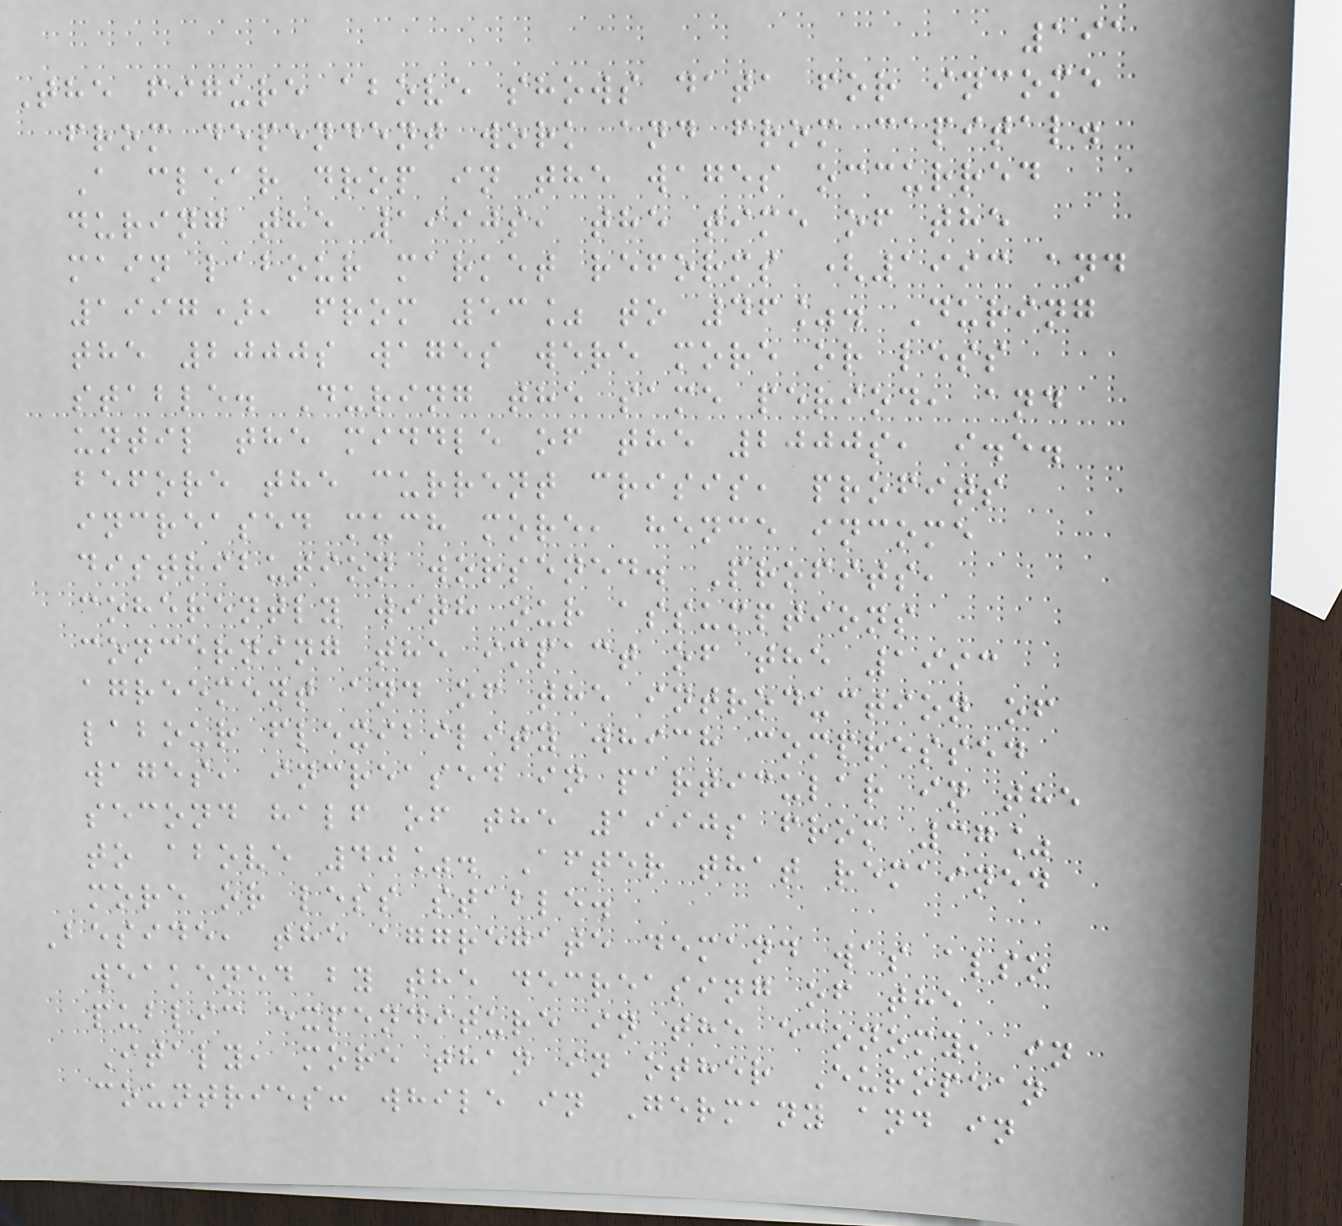191
The figure above shows data for income
from dependent work and from capital.
A clear drop in the wages occurred
during the 1990s, the time of the
main labour market reforms (1993 and
1997), from 53% to 46%. During
the 2000s wages were more or less
stable. During the same period, and
until the middle of the 2000s, i.e.
before the current crisis, profits
increased much more, hence income
distribution worsened. Profits,
coherently with our assumptions
concerning the impact of the 1993
agreement and of the introduction of
labour flexibility which compressed
wages, increased in particular in the
second half of the 1990s from 37%
to above 40%. After that remained
more or less stable.
Beside, the aggregate demand was also
weakened by the decreasing of the
public expenditure in the economy, in
Italy, more than in other European
countries: while in Germany and in
